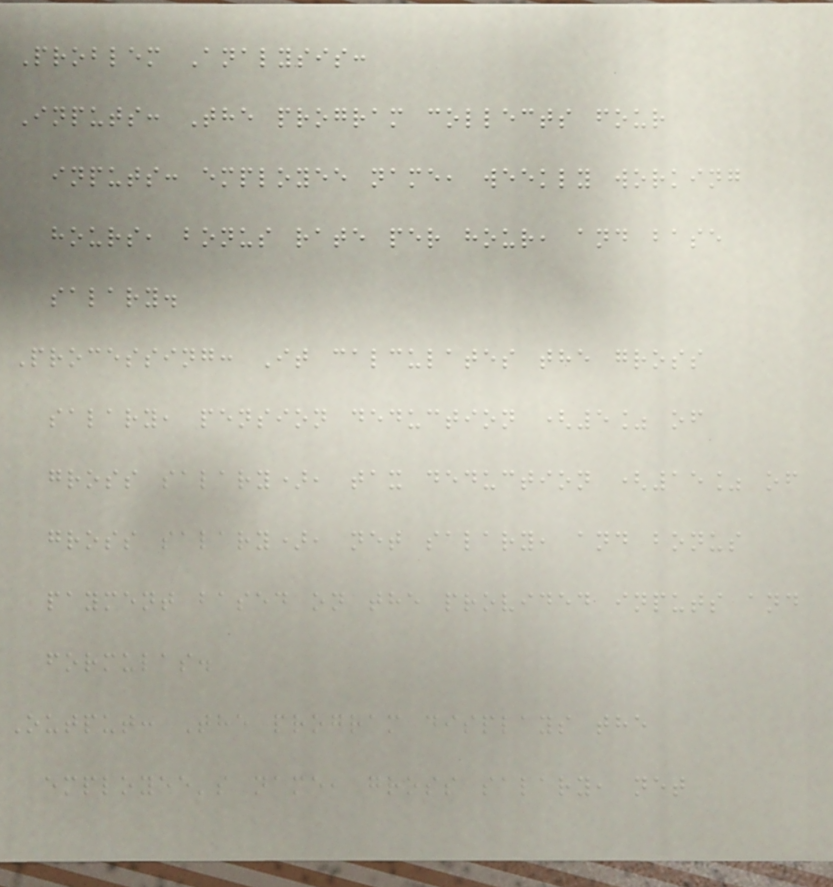Problem Analysis:
Inputs: The program collects four
inputs: employee name, weekly working
hours, bonus rate per hour, and base
salary.
Processing: It calculates the gross
salary, pension deduction (5% of
gross salary), tax deduction (15% of
gross salary), net salary, and bonus
payment based on the provided inputs and
formulas.
Output: The program displays the
employee's name, gross salary, net
